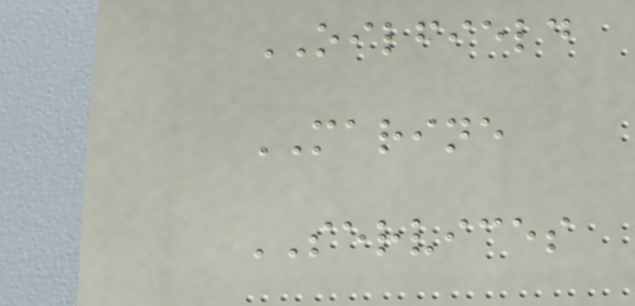OILFIELD
MARINE
SERVICES
